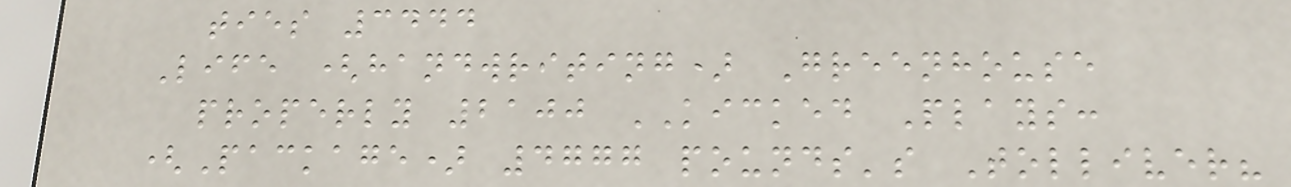ties 3444
Life (handwriting) Greenhouse
properly 2100 KICKED Plays:
(Package) 4777 pounds's Tolliver?
